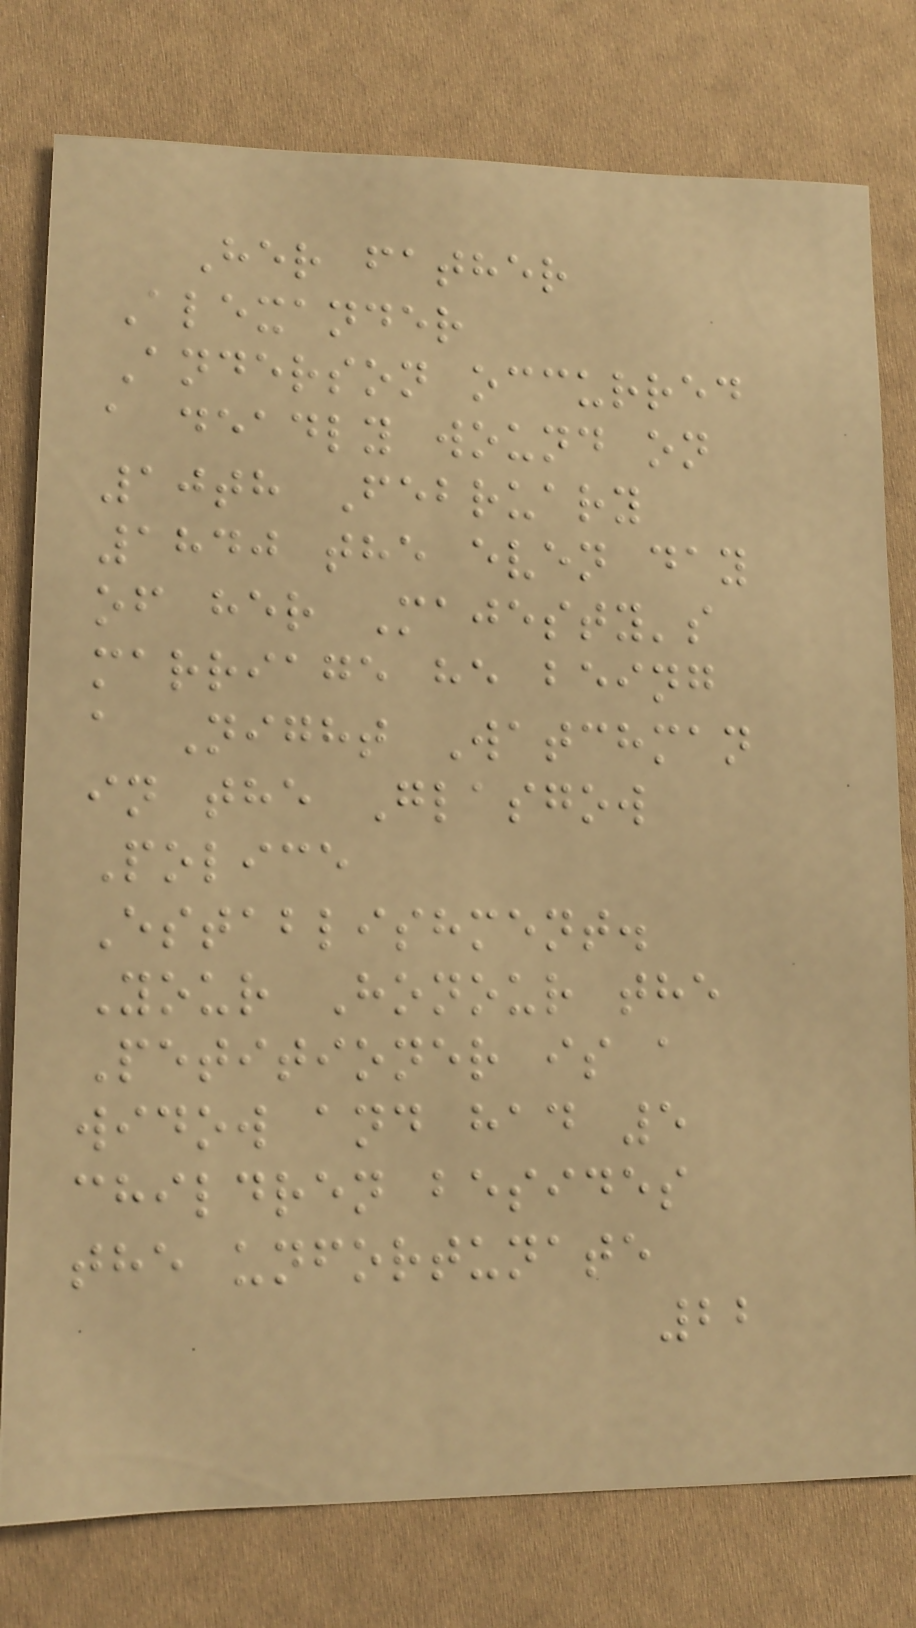Her father
Alexander
Anderson occurred
a deadly wound on
10th February
1840 the even day
of her Majesty's
marriage he being
a Night Watchman
in the Glasgow
Police
Establishment.
Your Honour the
Petitioner is a
widow and had 5
children besides
the unfortunate
22
